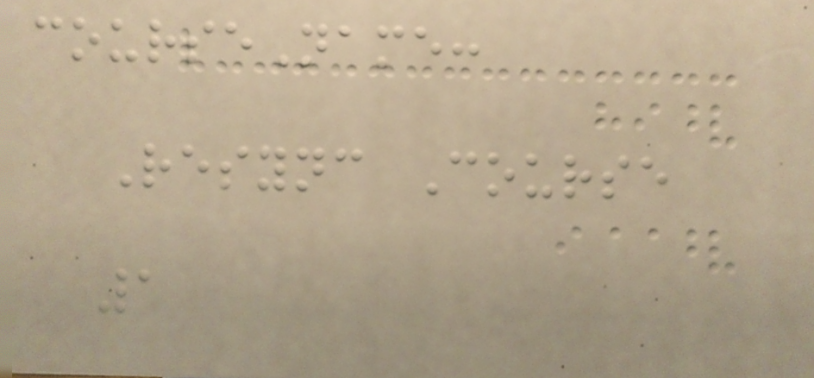courseName:
Resync Course
1
